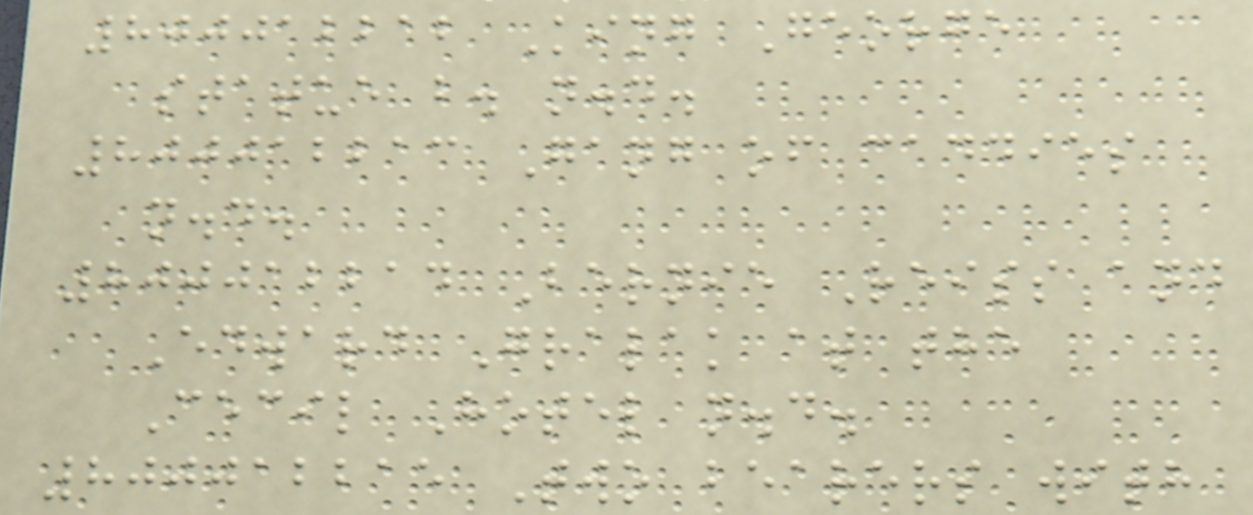800012212 King George
statue b. n.d.
800012213 Gang of caddies
n.d.
800012214 Bernie Reiss and
Edward Gralak at the
Cecil Hotel n.d.
800012215 Two bearers with
